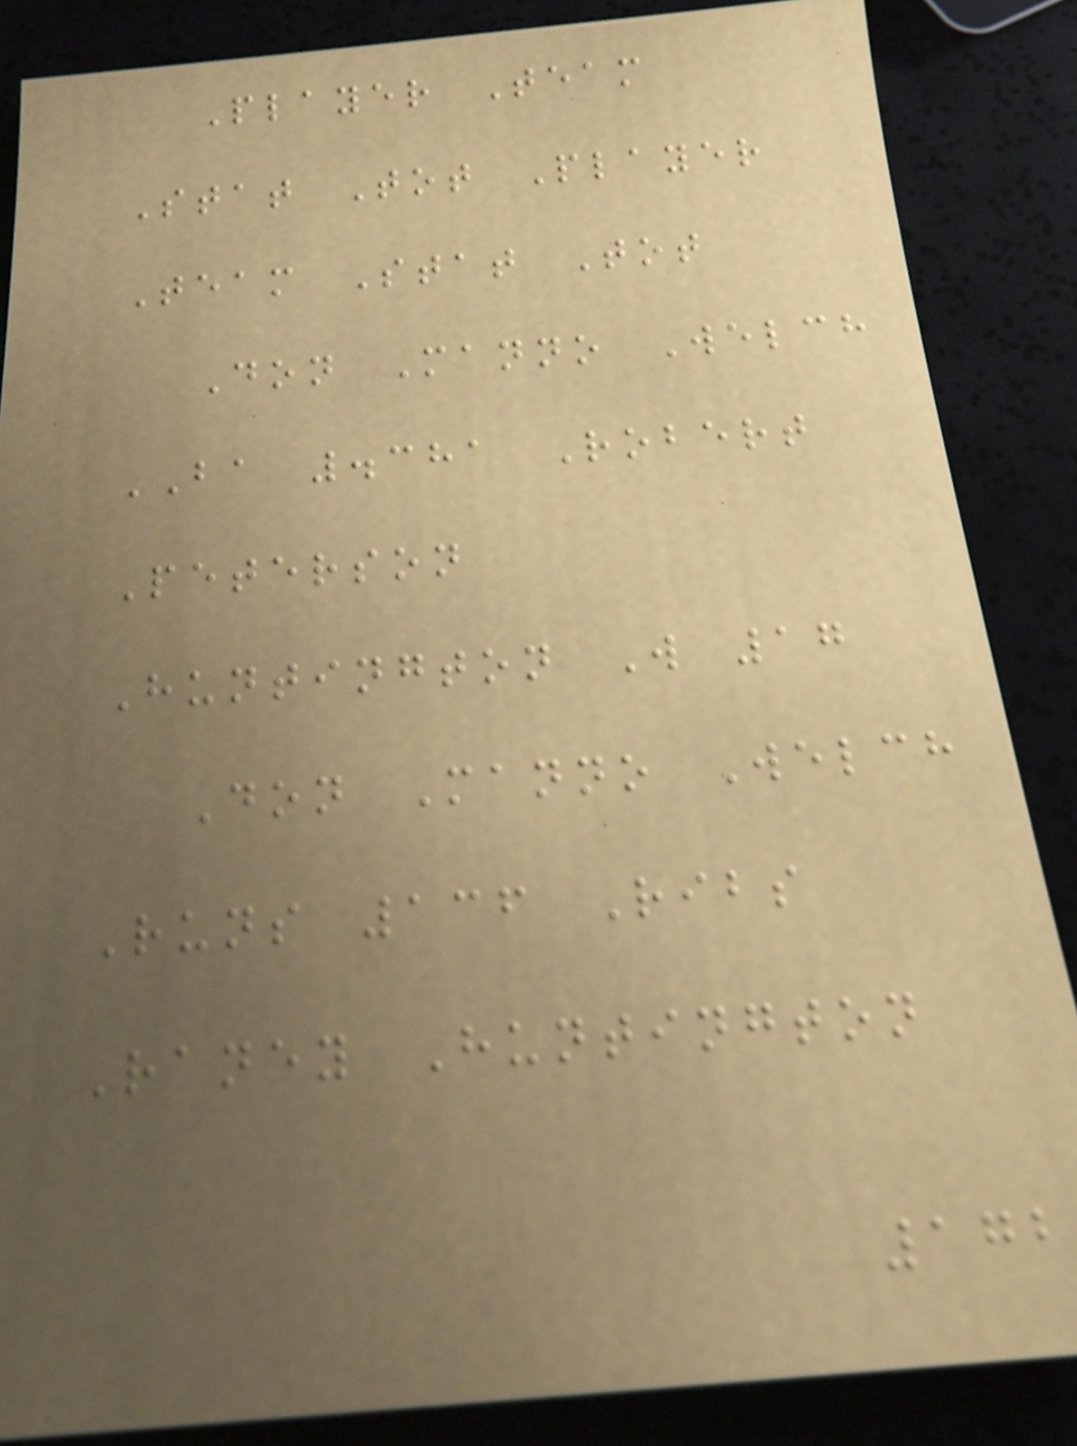Player Team
Stat Tot Player
Team Stat Tot
Don Manno Welch
BA .381 Robert
Peterson
Huntington W 17
Don Manno Welch
Runs 136 Ribs
Raney Huntington
172
